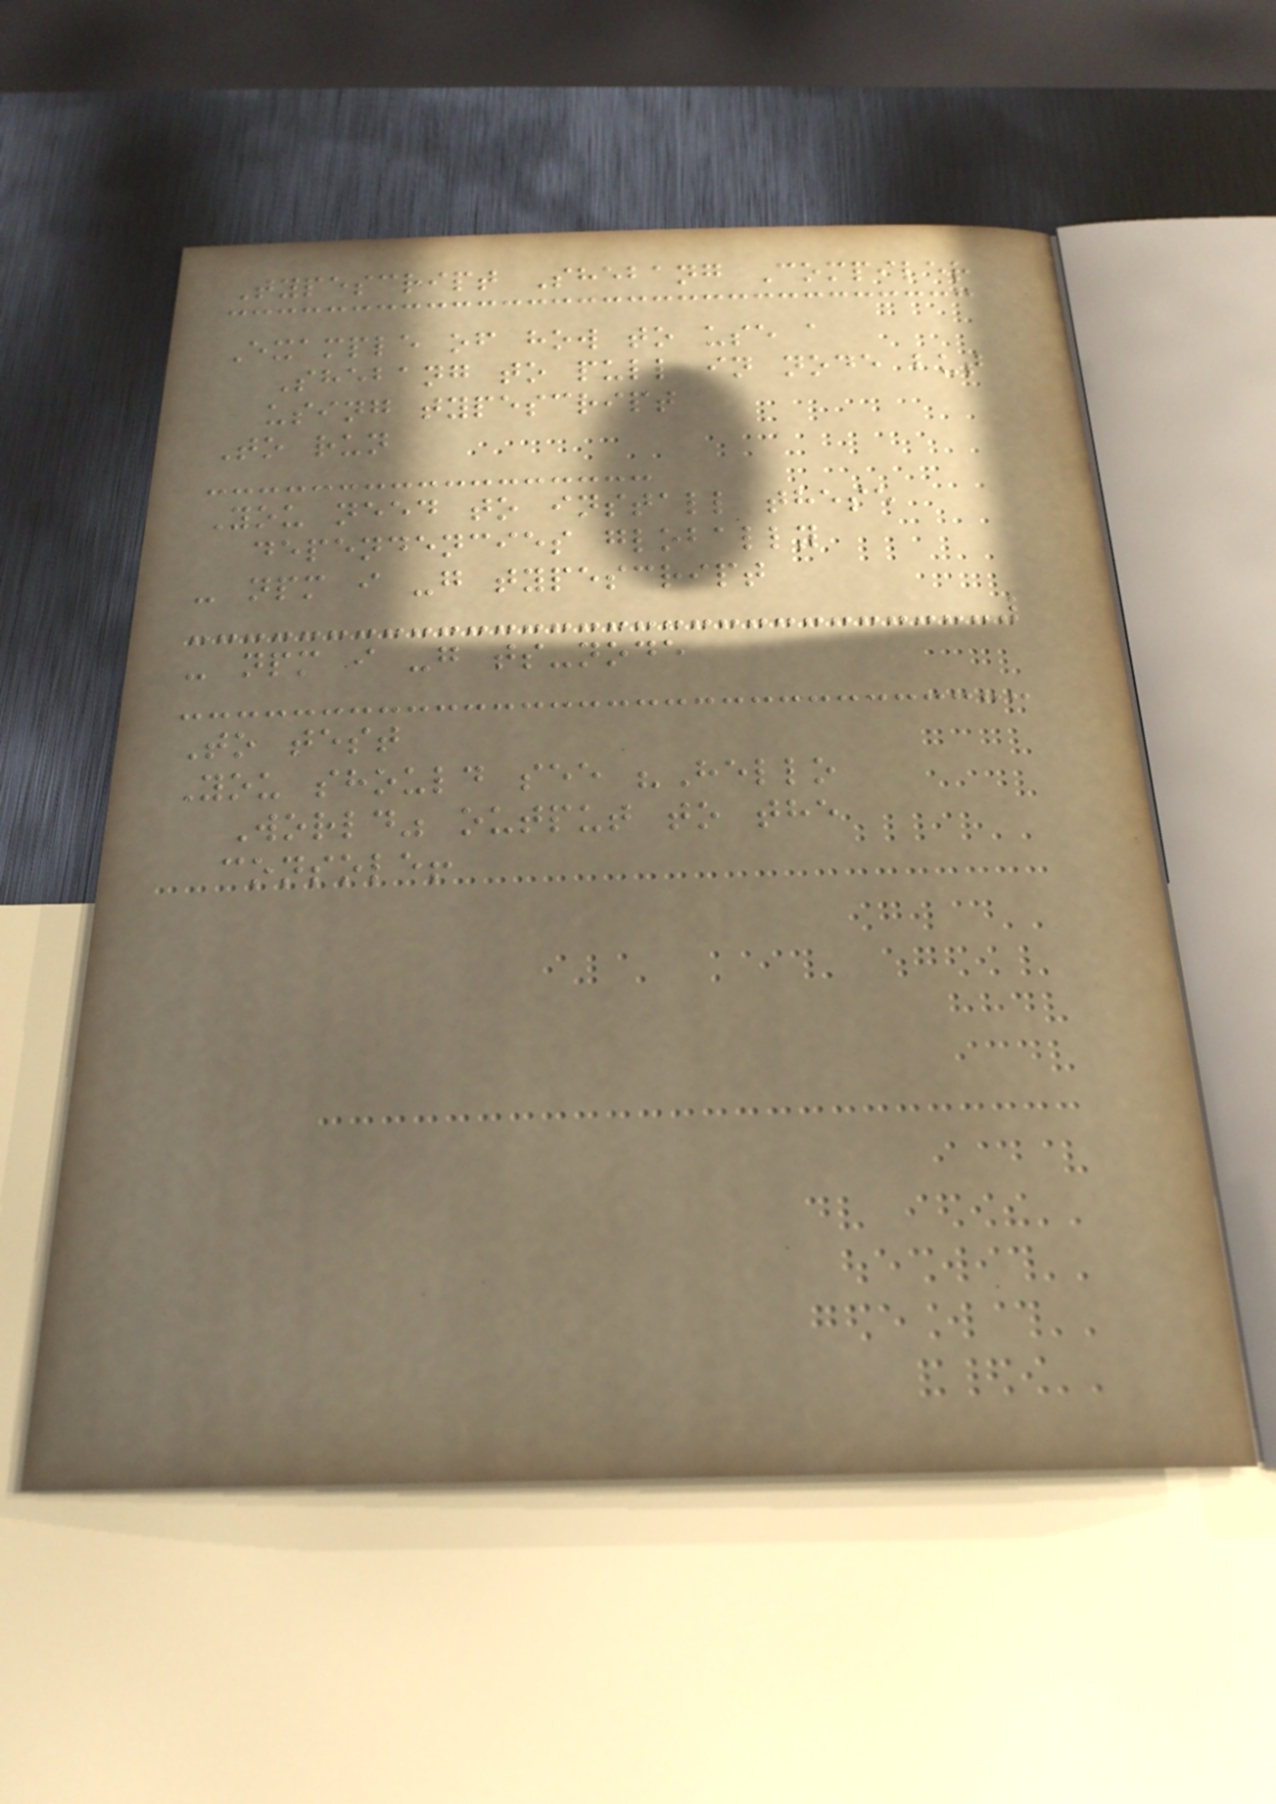Typescript Shebang Compiler
Example of how to use a
Shebang to pull in node but
using typescript
To run
You need to install these
dependencies globally
- npm i -g typescript
- npm i -g ts-node
To test
You should see "Hello
World" output to the
console!
